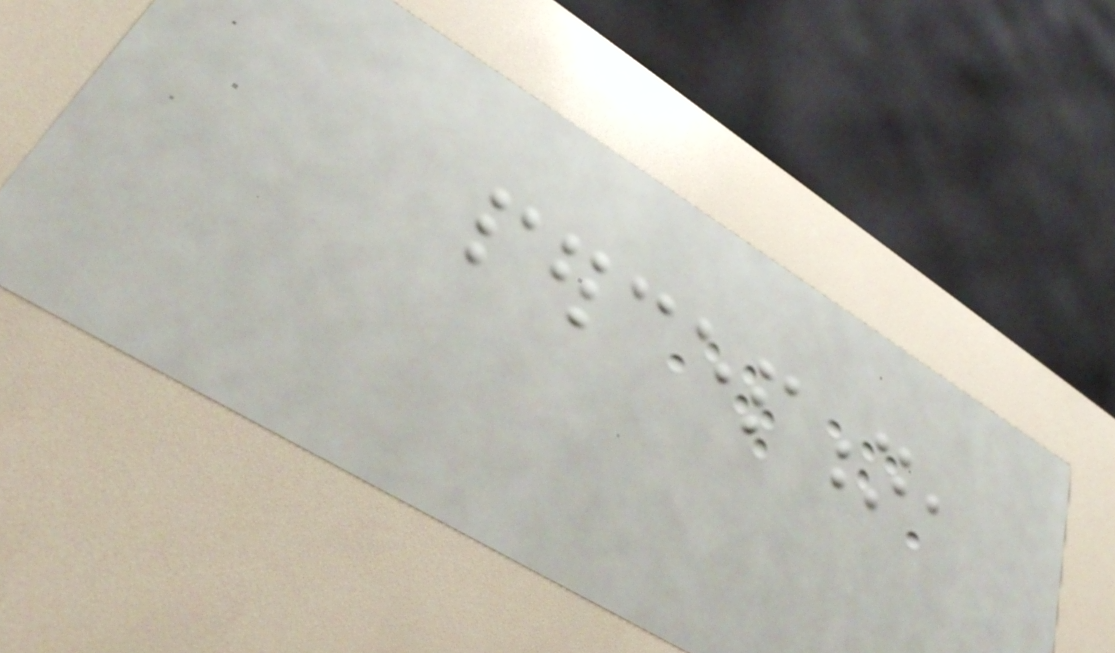perception,
